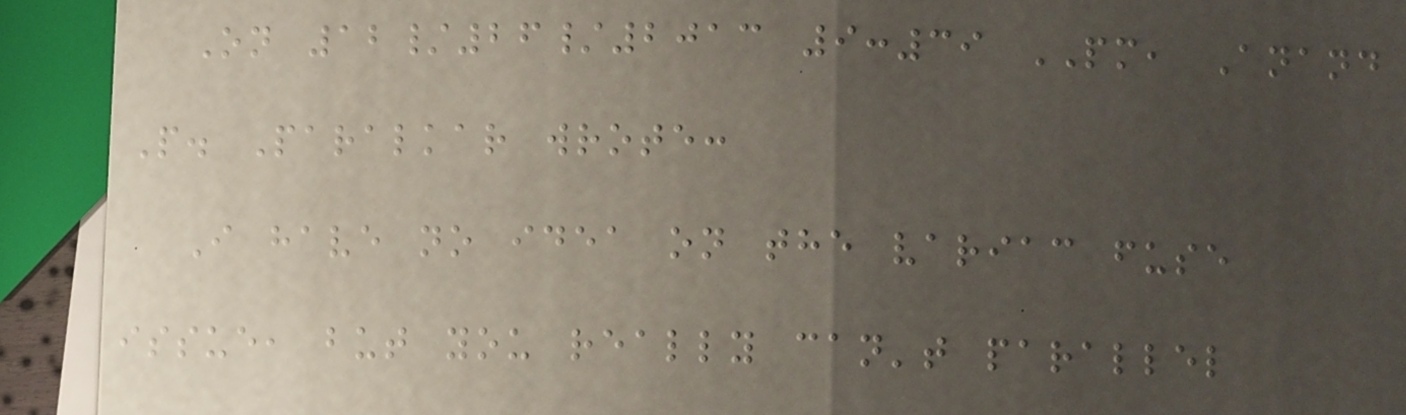On 12/26/2013 9:39 PM, Anand
P. Paralkar wrote:
I have no idea on the variac fuse
issue, but you really can't parallel
